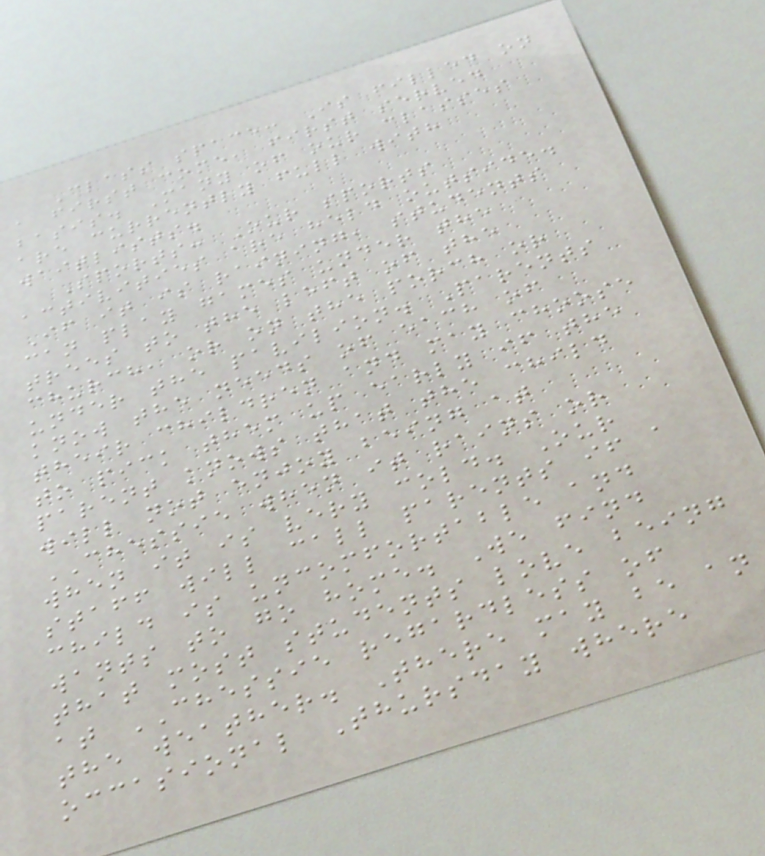Class space: Is filled on
a first come, first served
basis. Many of our classes
are currently full with
waitlists.
Sports: Our sports
activities are held outside.
If it is raining, students
can play games under the
trees to the left of the
church, or on the porch or
under the pavilion. Parents
know the needs of each of
their children and may choose
to pick them up early if the
parent knows that the child
will not enjoy being at
CHESSIE when it rains or
when it is very cold. Our
staff will call parents if a
child is uncomfortable and
wants to go home. We find
that most students love being
at CHESSIE regardless of
the weather. There may be an
occasional Thursday where
